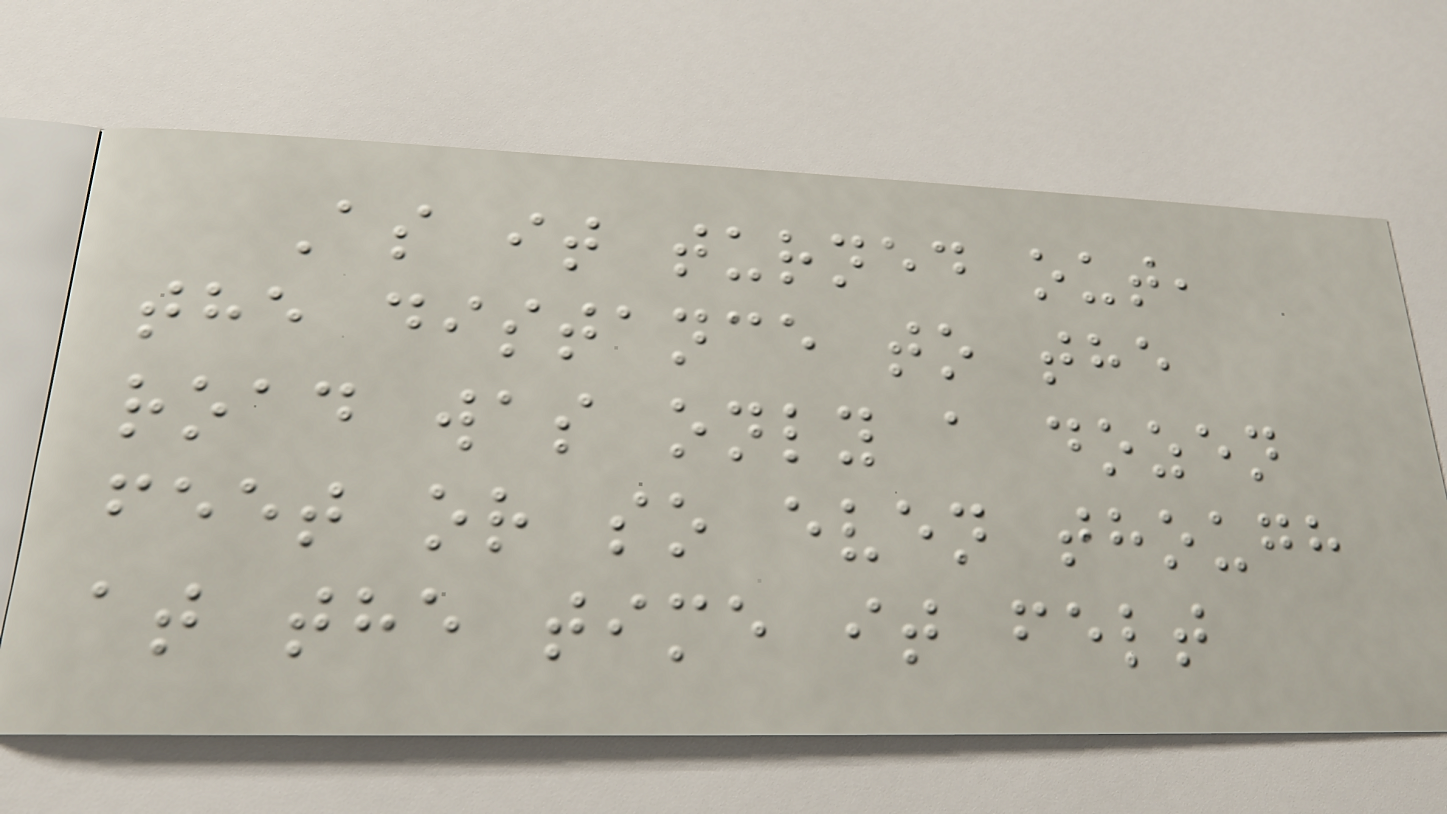As it turned out,
the distance to the
road was only a dozen
feet or so even though
at the time it felt
